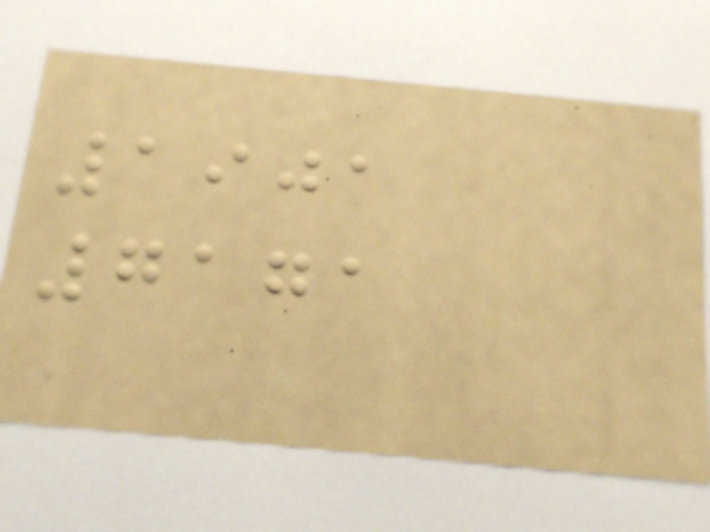1901
7171
